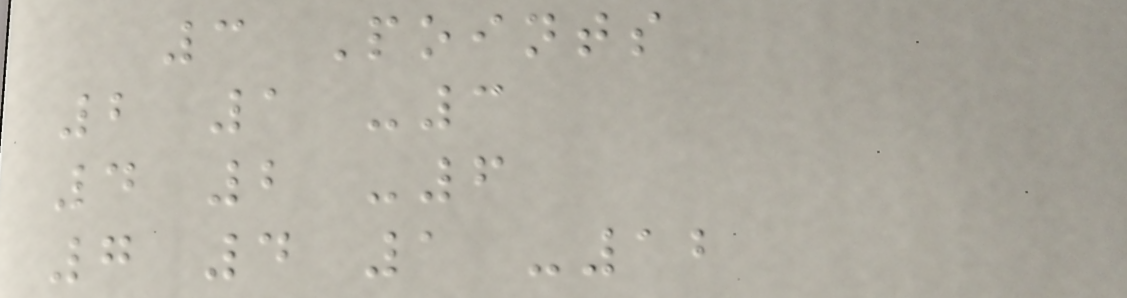3 Points
2 1 -3
4 2 -6
7 4 1 -12
